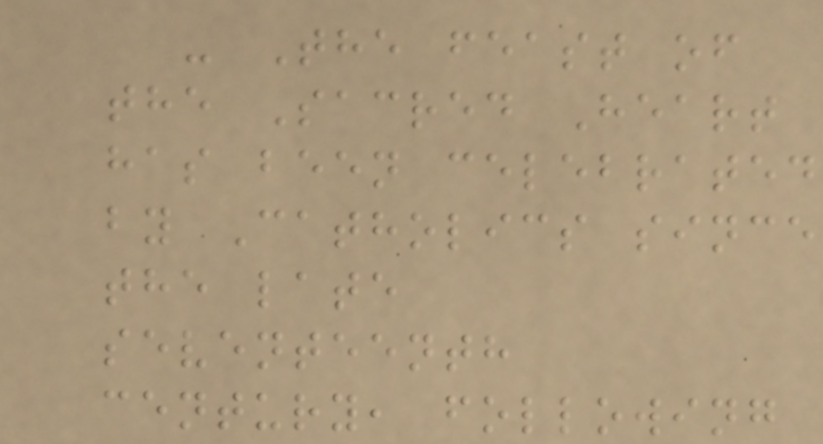- The feast of
the Sacred Heart
has been celebrated
by Catholics since
the late
seventeenth
century, following
